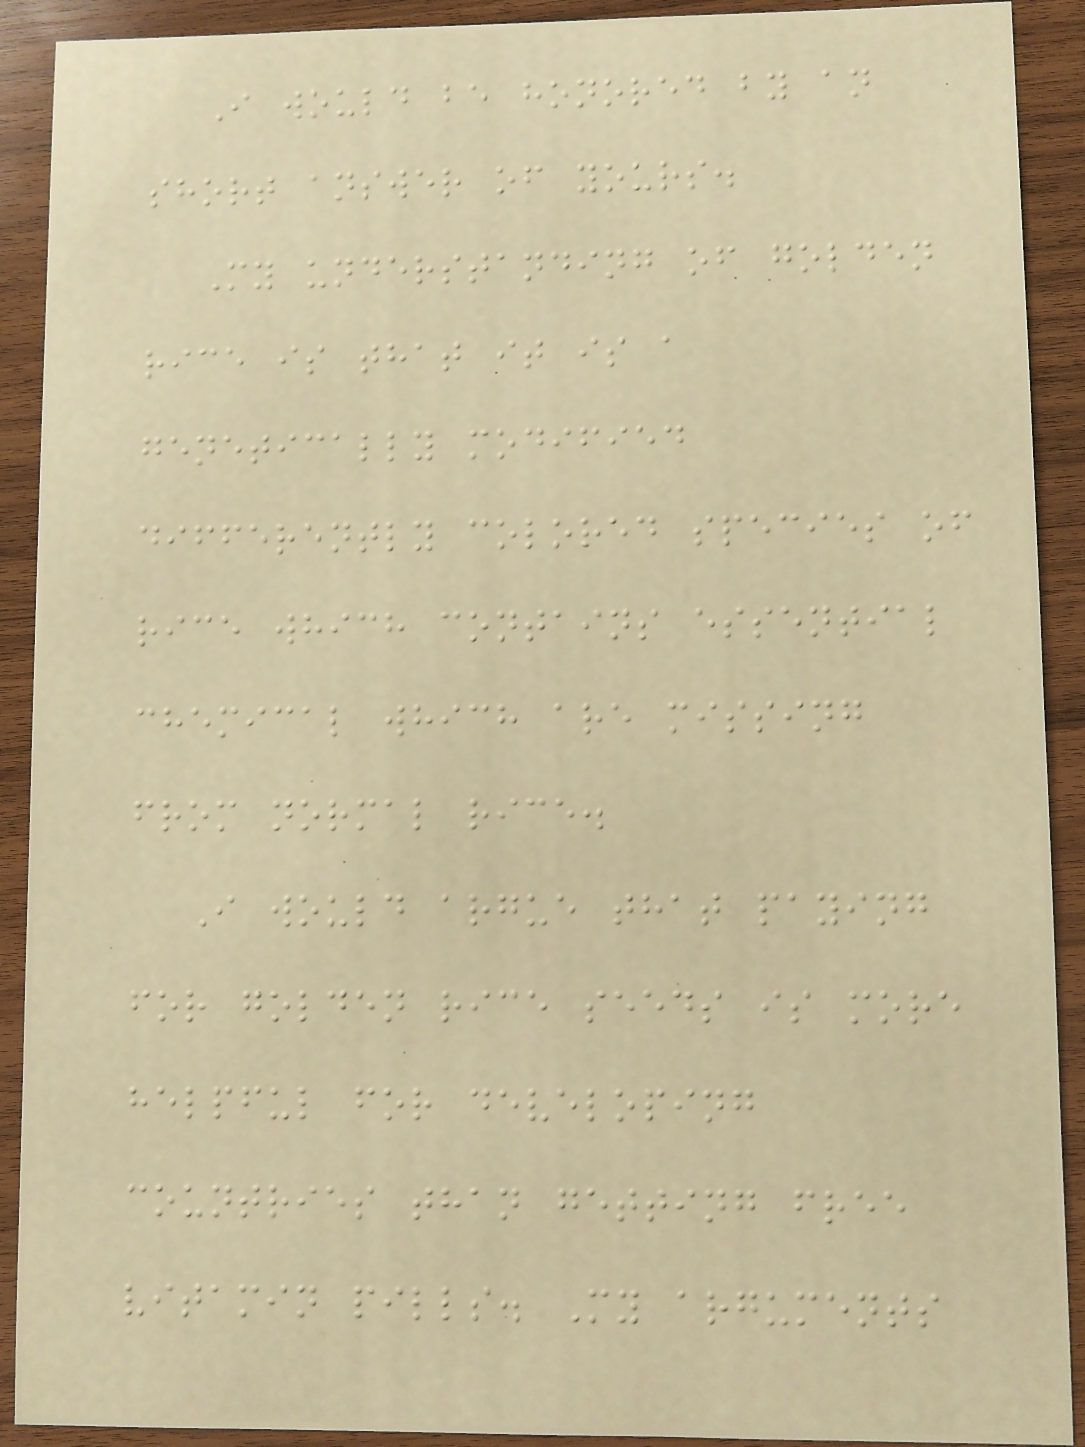I would be honored by an
short answer of yours.
My understanding of golden
rice is that it is a
genetically modified
differently colored species of
rice which contains essential
chemical which are missing
from normal rice.
I would argue that paying
for golden rice seeds is more
helpful for developing
countries than getting free
vitamin pills. My arguments
